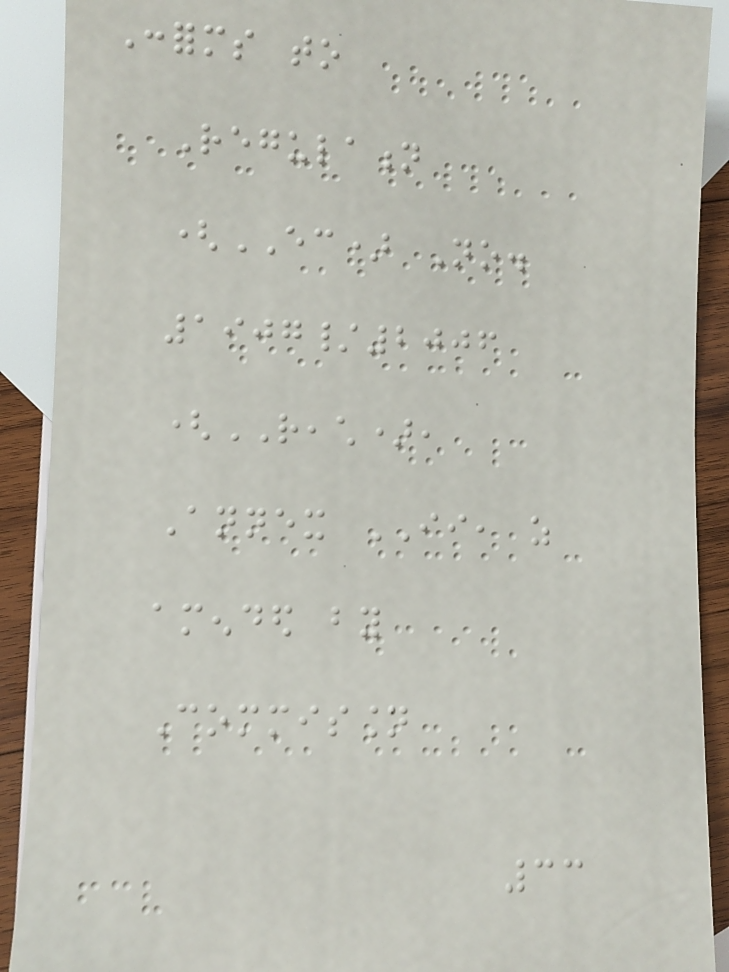Conforms to
Regulation
(EC) No.
1907/2006
(REACH),
Annex II, as
amended by
Commission
33
